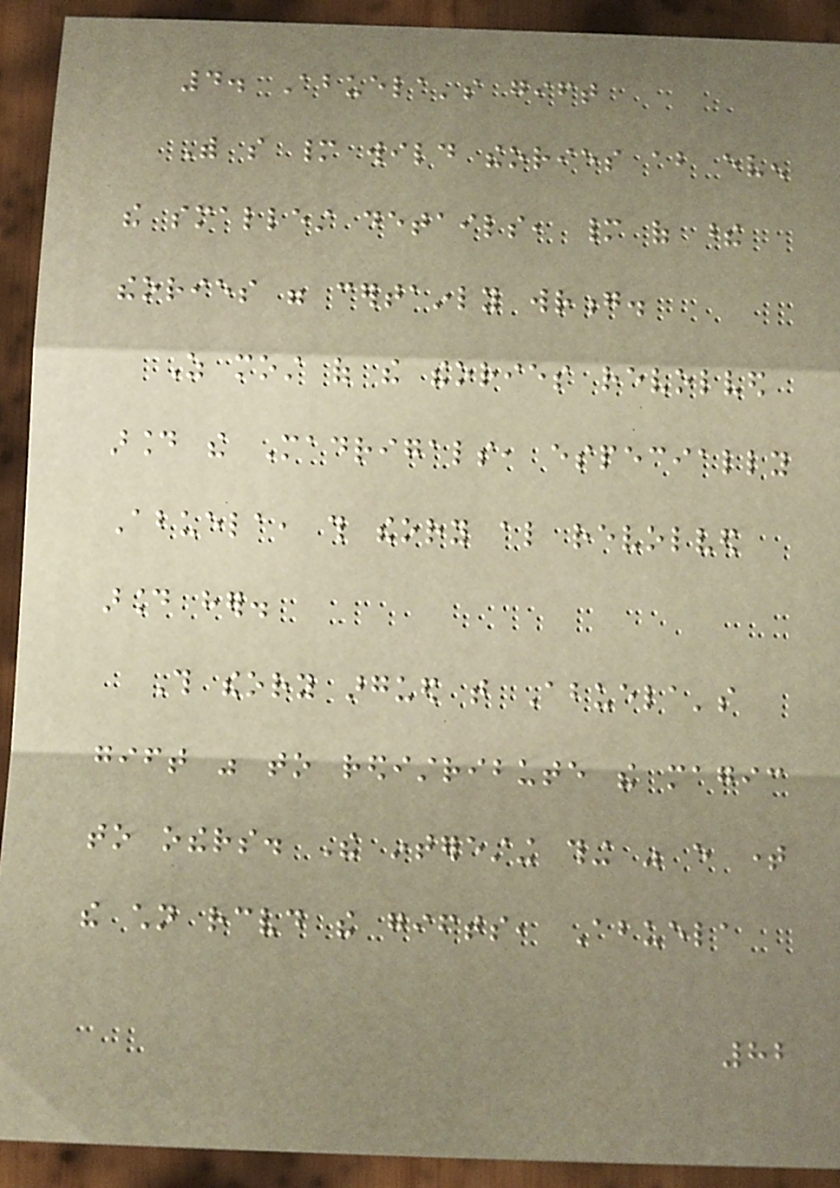4. Abuela's gift
With so many wild theories about even
the smallest details, many of these
theories were certainly wrong.
As most of the theories revolved
around the Madrigals, especially
Abuela, this theory also revolved
around her.
This theory argued that Abuela's
gift was to redistribute the magic
to others. The interesting thing was every time
the children received the gifts, Abuela
82
